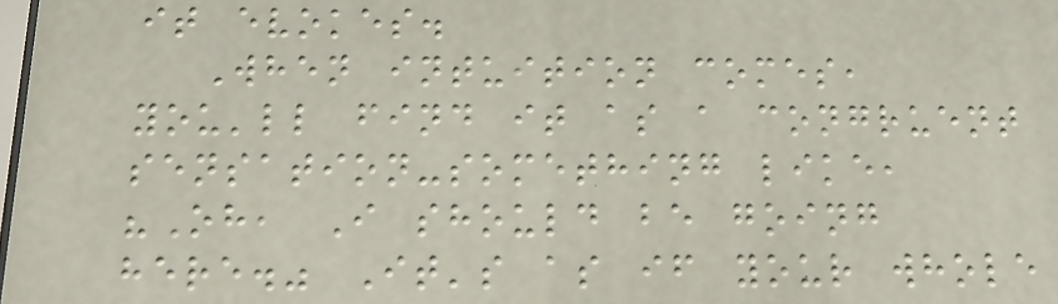it evokes.
When intuition comes,
you'll find it as a congruent
sensation-something like,
"Oh, I should be going
here." It's as if your whole
